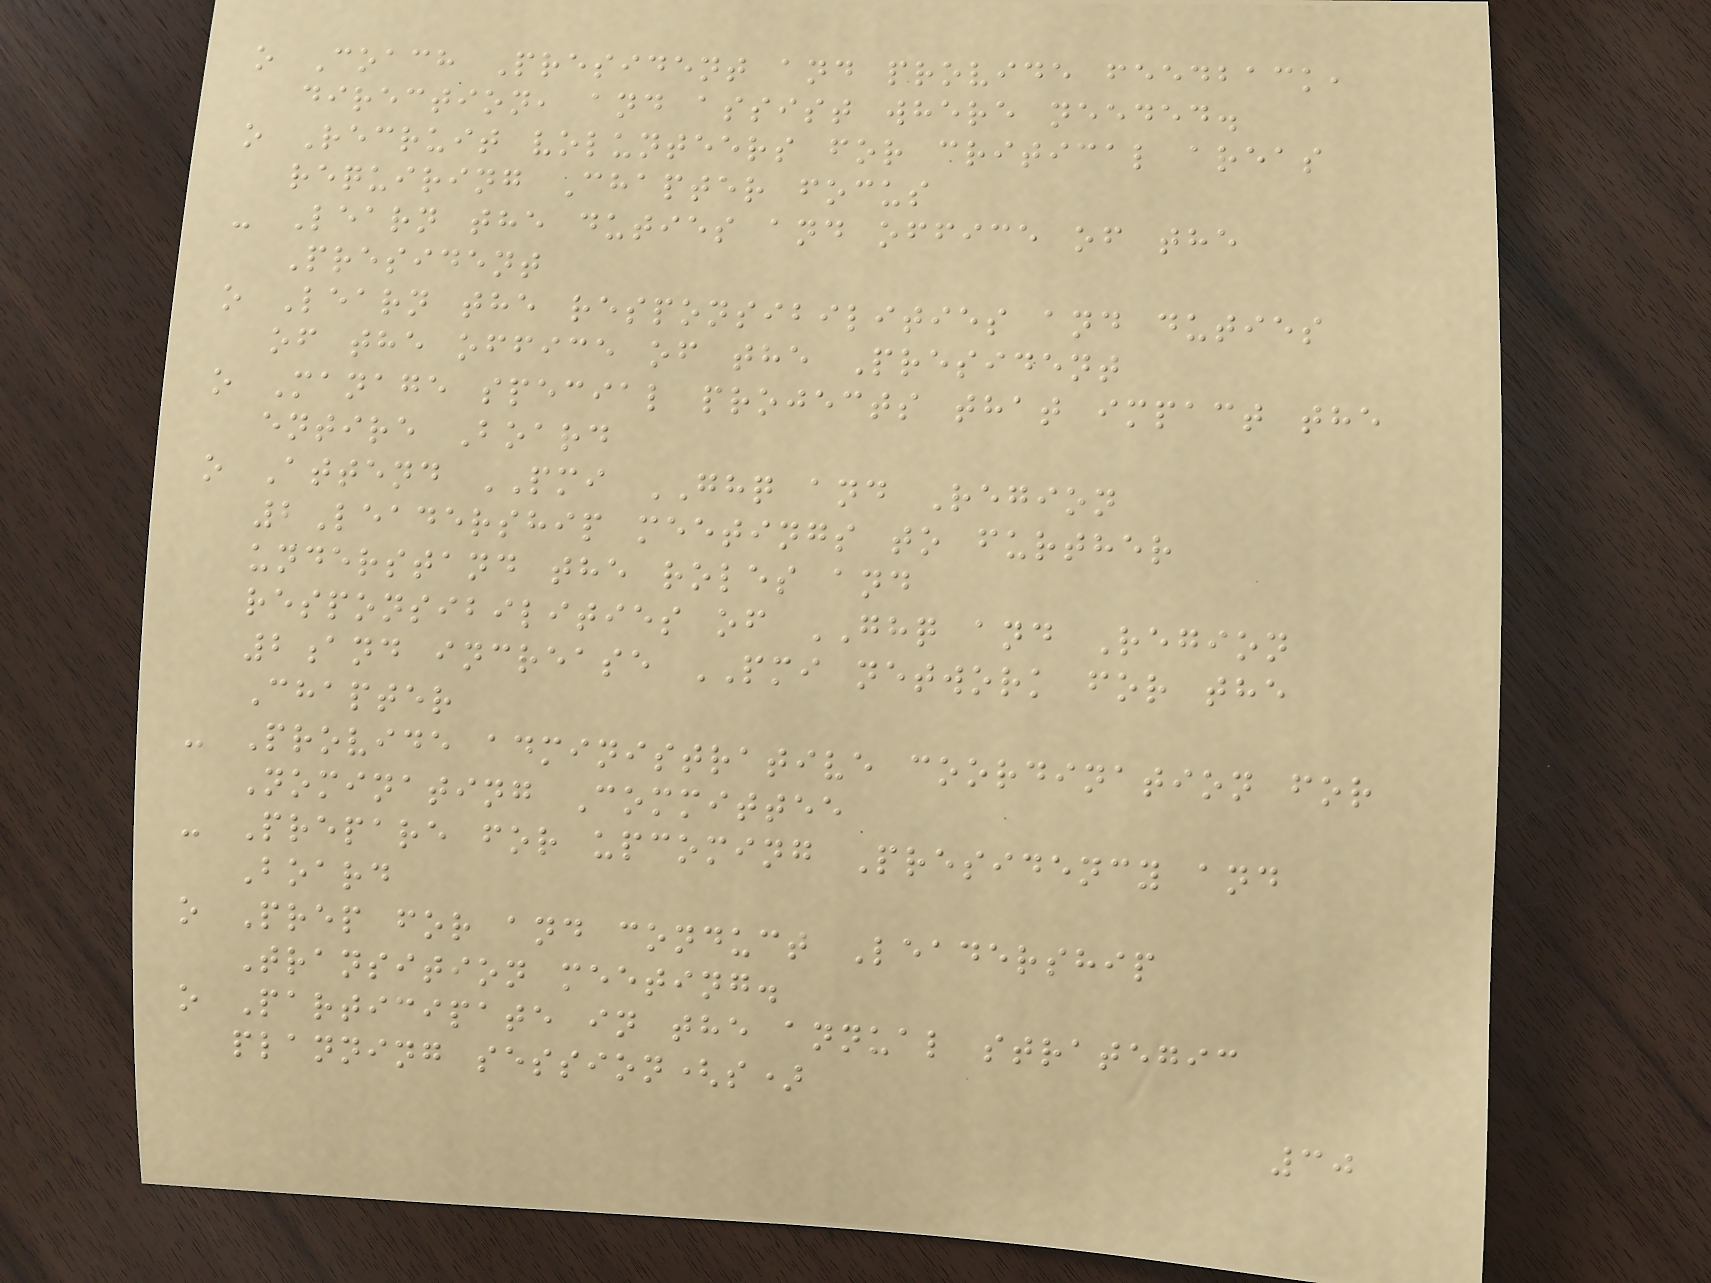o Coach President and provide feedback,
direction, and assist where needed.
o Recruit volunteers for critical areas
requiring Chapter focus
- Learn the duties and office of the
President
o Learn the responsibilities and duties
of the office of the President
o Manage special projects that impact the
entire Board
o Attend PMI GHQ and Region
2Leadership meetings to further
understand the roles and
responsibilities of GHQ and Region
2and increase PMI network for the
Chapter
- Provide administrative coordination for
Nominating Committee
- Prepare for upcoming Presidency and
Board
o Prep for and conduct Leadership
Transition meeting.
o Participate in the annual strategic
planning session(s)
30
